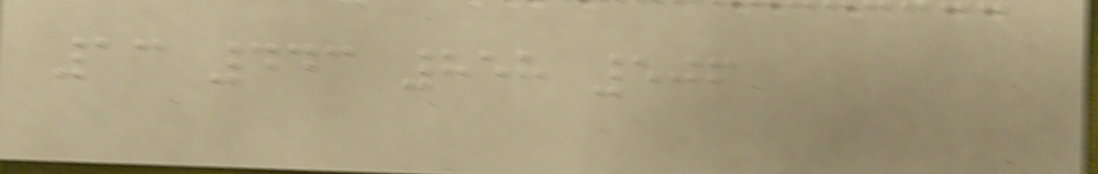13 443 858 506
